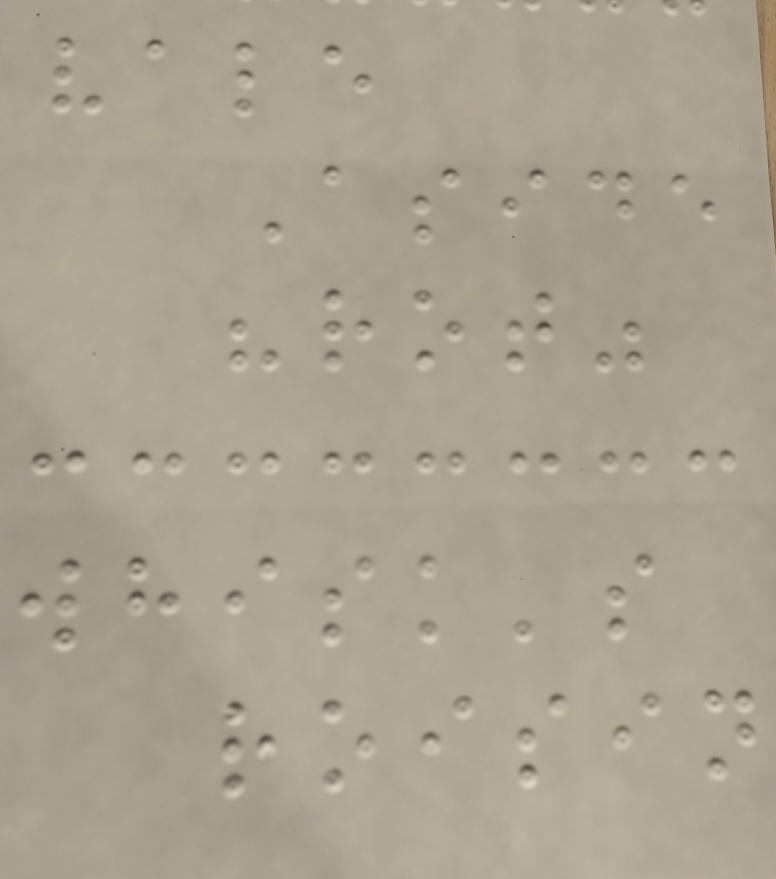vale
Aside
"rot"
whisk's
roisin
